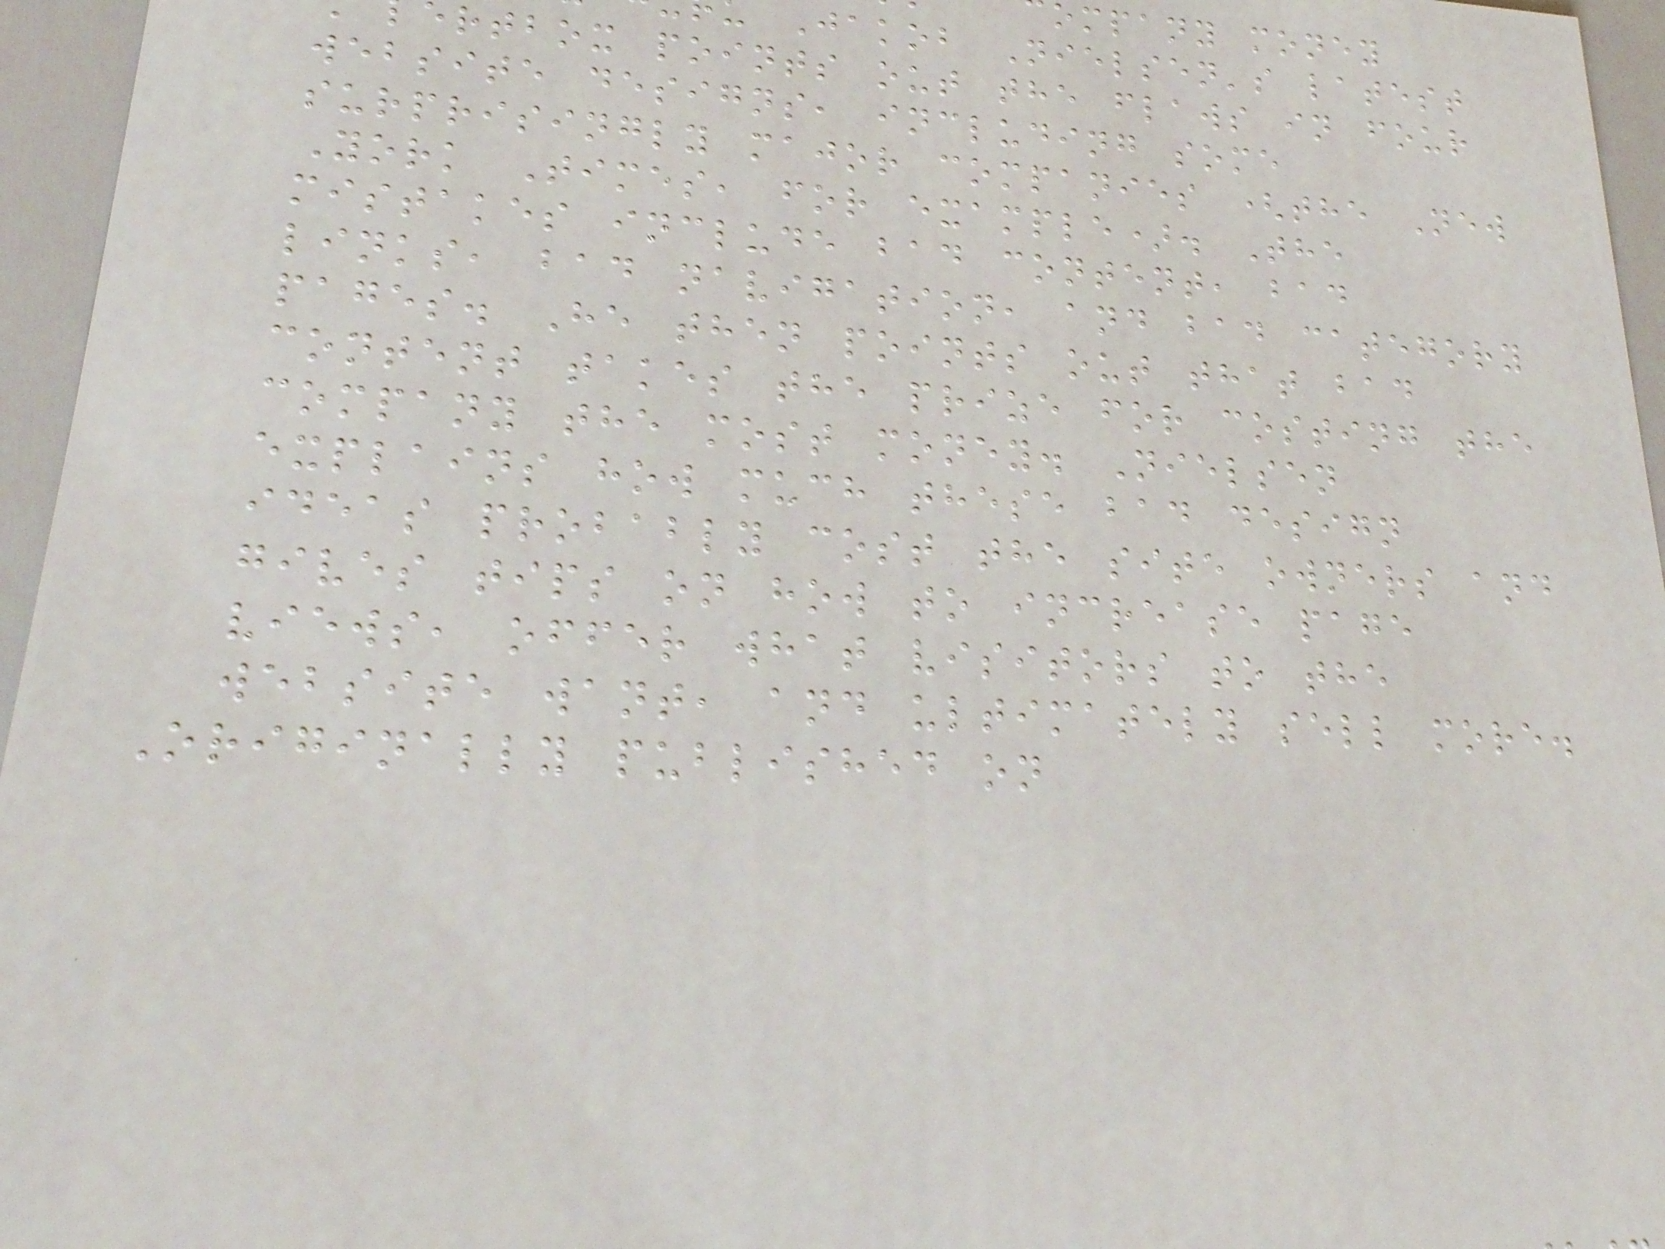ompany money
Jakob Nielsen's latest
rtbox points out the flaws in four
website designs, including some
surprisingly major companies (the New
York Times, for example). The
mistakes include bad content, bad
links, bad navigation, and bad category
pages. He then points out that bad
content takes the prize for costing the
company the most money. Nielsen
explains how much these bad design
ideas probably cost the site owners and
gives tips on how to increase page
views, offer what visitors to the
website want, and ultimately sell more.
Originally published on
